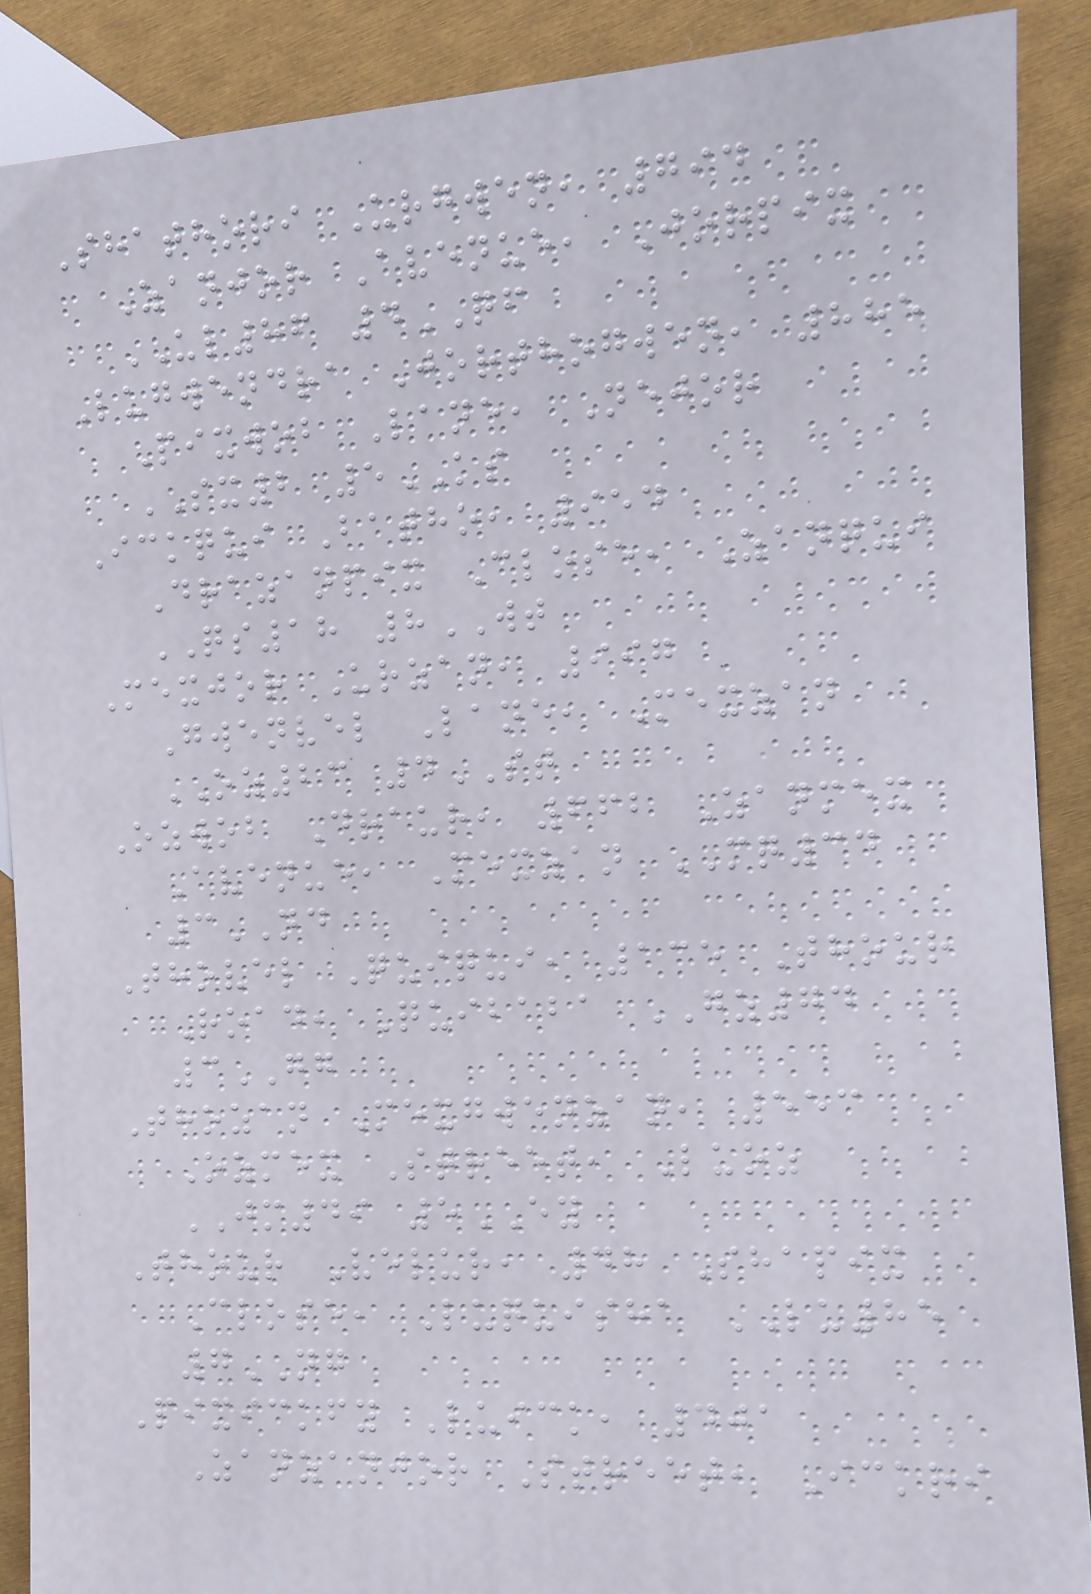Shathori Urgwen, 794
Zanjor Avenue, Jorpix
UL86 4QF
Lugwendra Jorthogwen, 885
Pixwob Lane, Nejor
SX2 5KS
Ickqui Batho, 954
Drazanpix Close, Zanqui
QS18 8WT
Mexjor Urzan, 997
Gwenvel Lane, Mexzan
OZ23 4ST
Ozwob Draur, 662 Zanmex
Avenue, Mexzan MQ34
3ND
Thovel Quiqui, 135 Thour
Road, Quibaba GZ74
3GG
Thozan Mexgwenzan, 553
Ozmex Street, Luoz
JM49 5EY
Thour Velur, 48 Shapix
Close, Luquisha LU85
7NG
Pixickfy Luick, 401
Zanzanjor Street, Ickri
